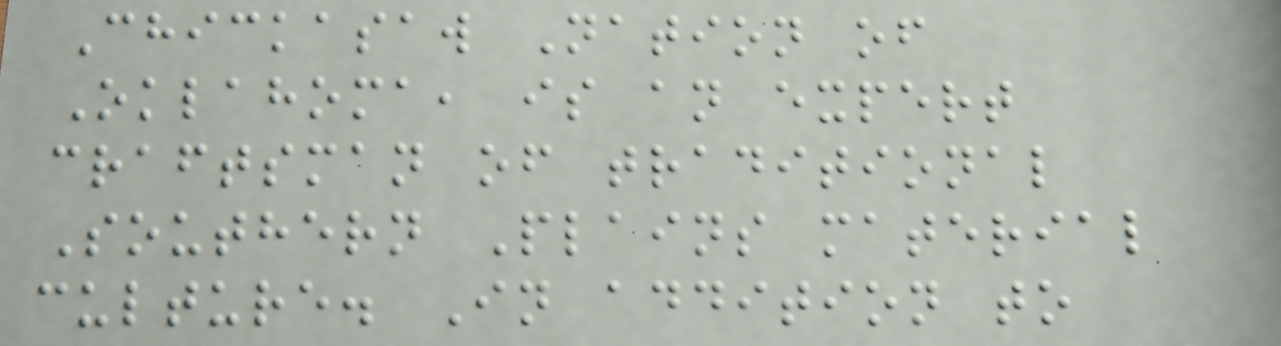Chickasaw Nation of
Oklahoma, is an expert
craftsman of traditional
Southern Plains material
culture. In addition to
